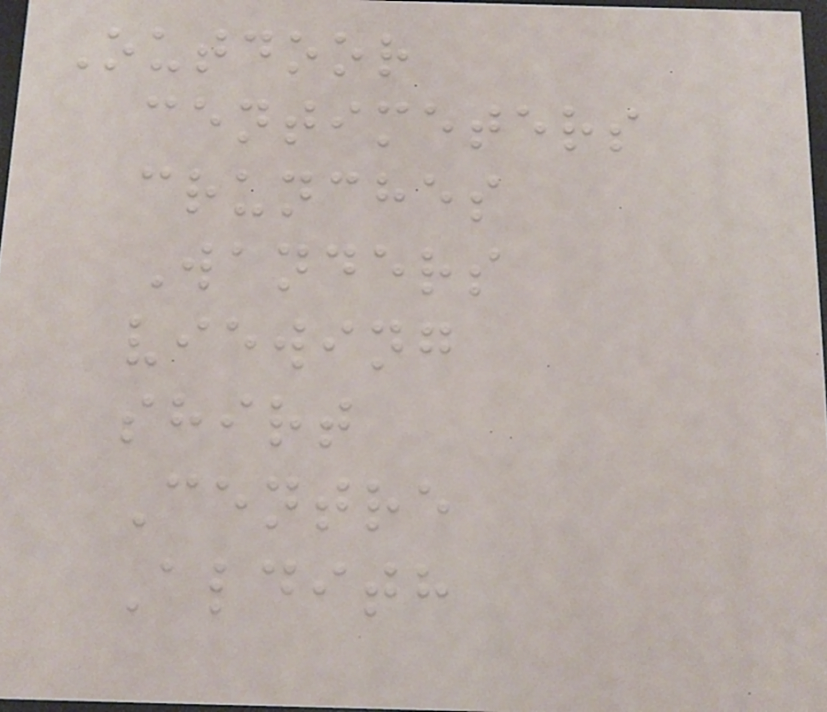Outdoor
centimeters
crunches
Wanders
viewing
shirt
Centre
Aldith
